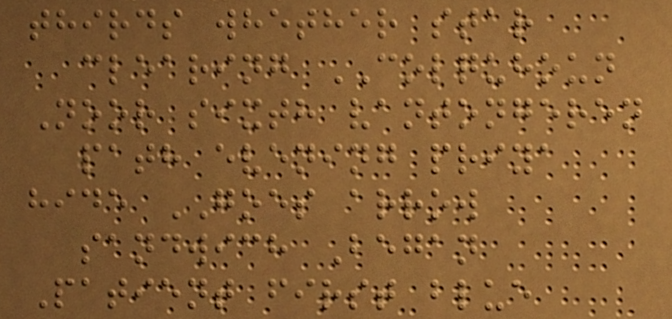thirds whether star
clearing COLQUHOUN
Noor sixth vantongeren
path evening priya
hide GOES arrow
sandwich Began
Patient first blue
